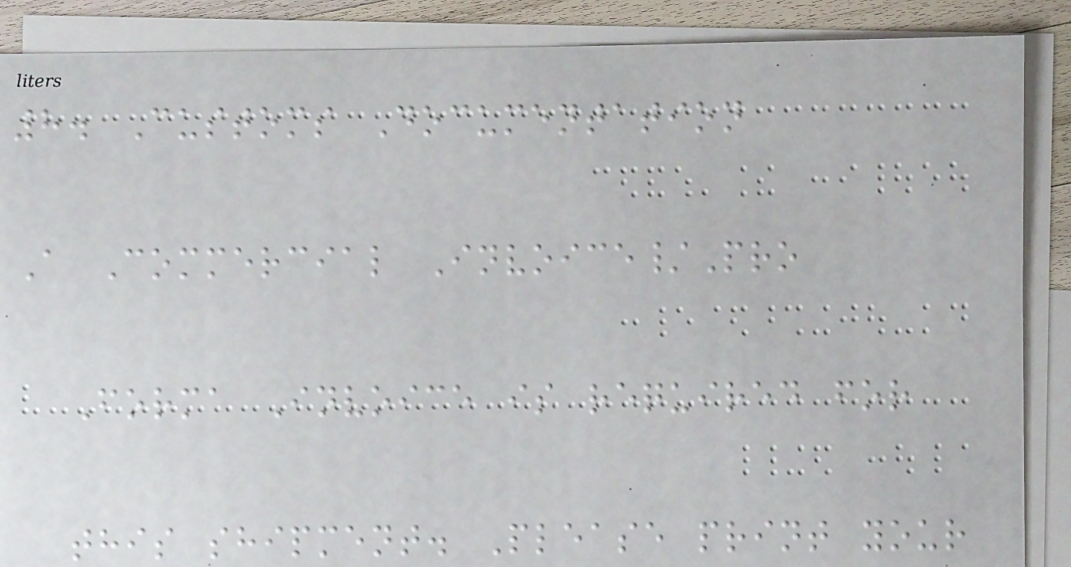8. Customs Documentation
A Commercial Invoice/Pro
Forma Invoice is required for
this shipment. Please print your
